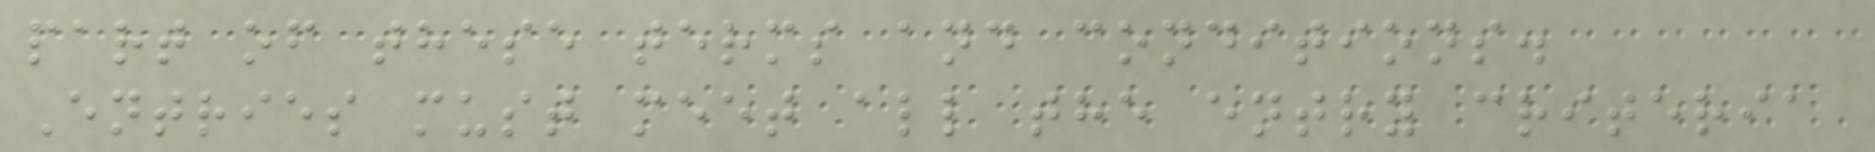part of these terms and conditions.
Entries must meet all the entry criteria
